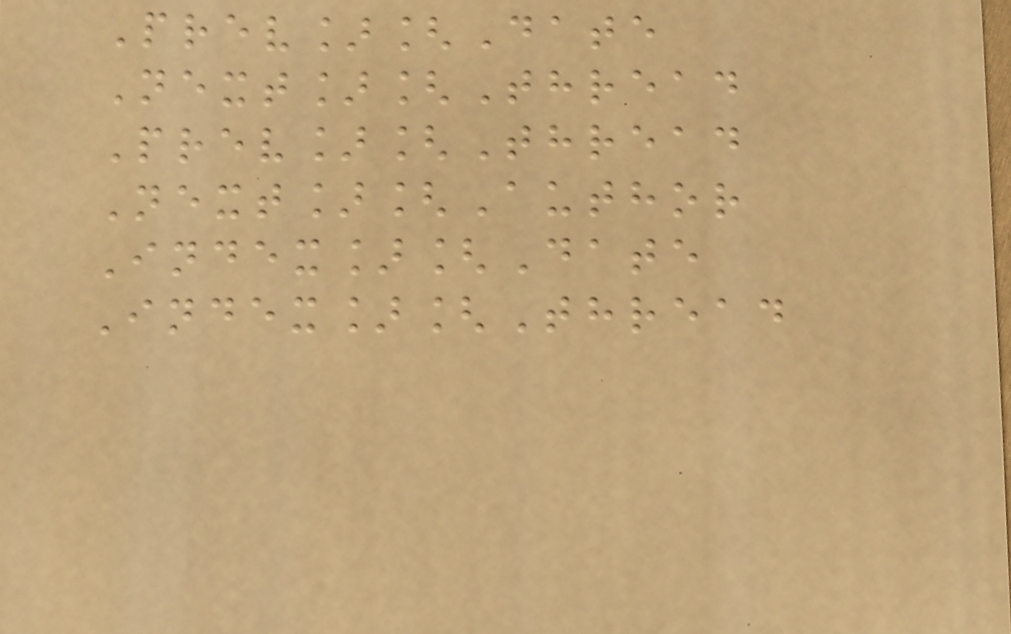Prev][Date
Next][Thread
Prev][Thread
Next][Author
Index][Date
Index][Thread
